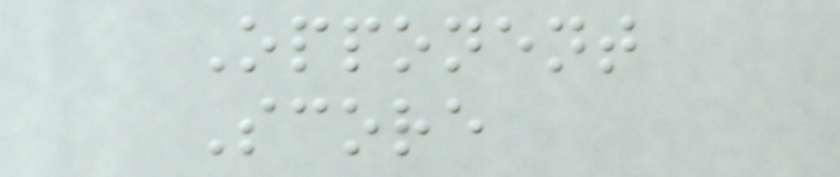Opponent
Score
